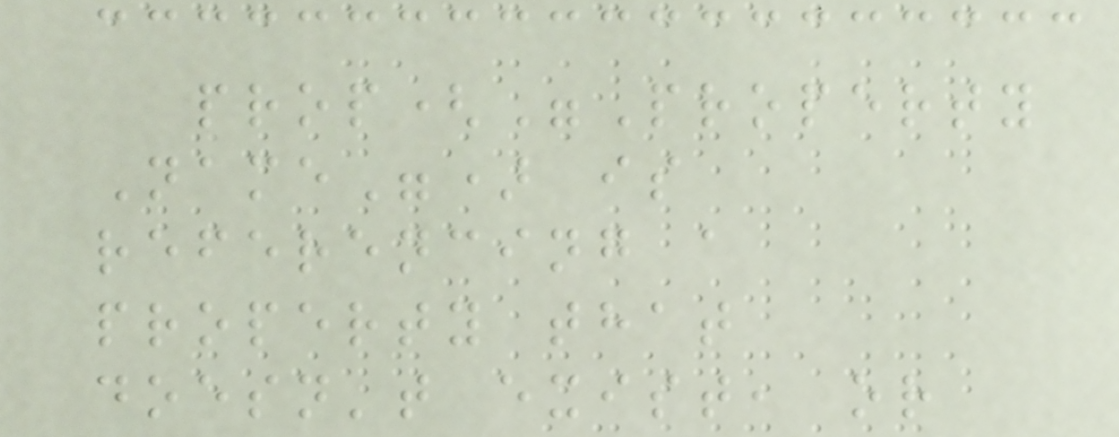prop("Property
Name") is
referencing a
property that
doesn't exist, or
